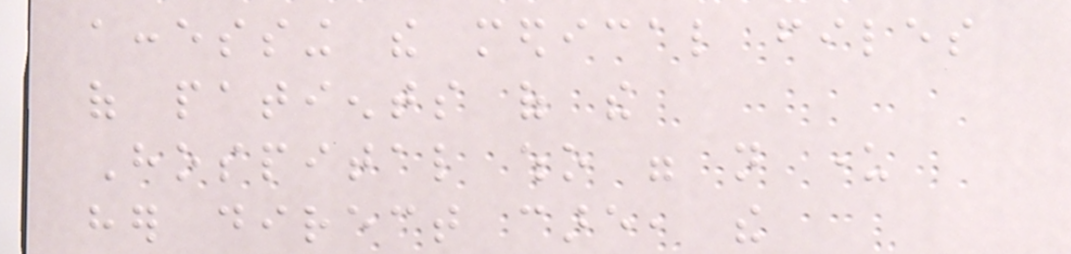accessing the medical files
of patients of the
Hospital who were not under
her direct care, the
